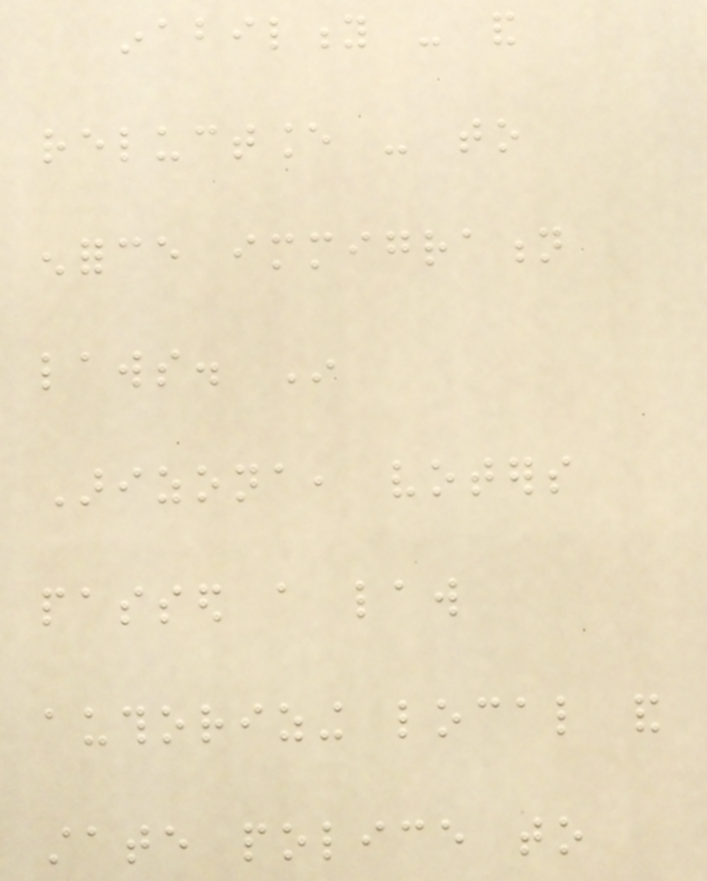inability - and
reluctance - to
enforce immigration
laws. In
Arizona, voters
passed a law
authorizing local and
state police to
